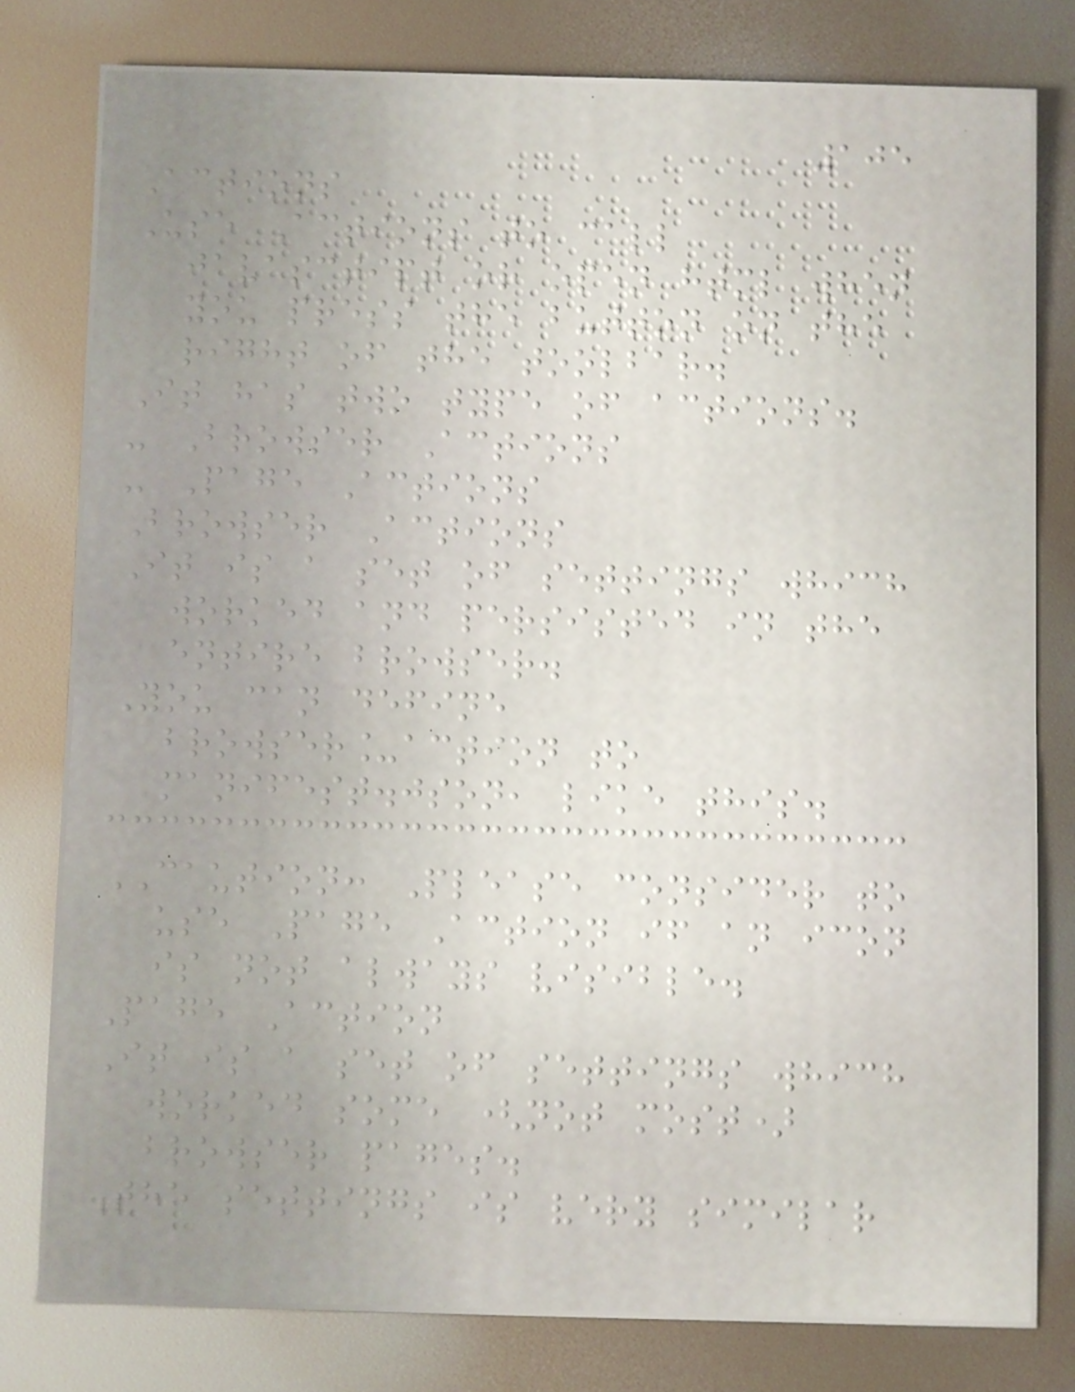105
Actions
Use Actions to call
javasctipt or open html when
you press the button on the
right of the toolbar.
It has two type of actions.
- Browser Actions
- Page Actions
Browser Actions
It is a set of settings which
worked and persisted in the
entire browser.
You can define
browser_action to
manifest.json, like this.
CAUTION: Please consider to
use Page Action if an icon
is not always visible.
Page Action
It is a set of settings which
worked some (not most)
browser pages.
The settings is very similar
